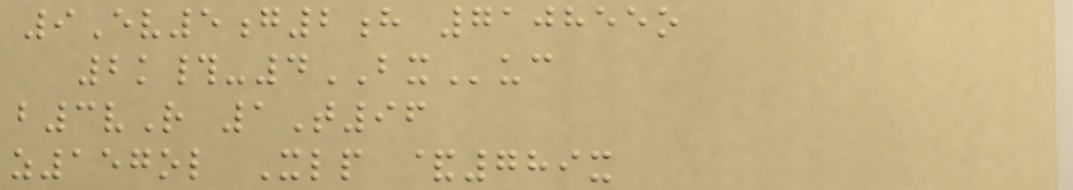9Ev5g2h 710855o
2k#-4BXuc
b3vR 1T96
z157ol Xlp &789x
